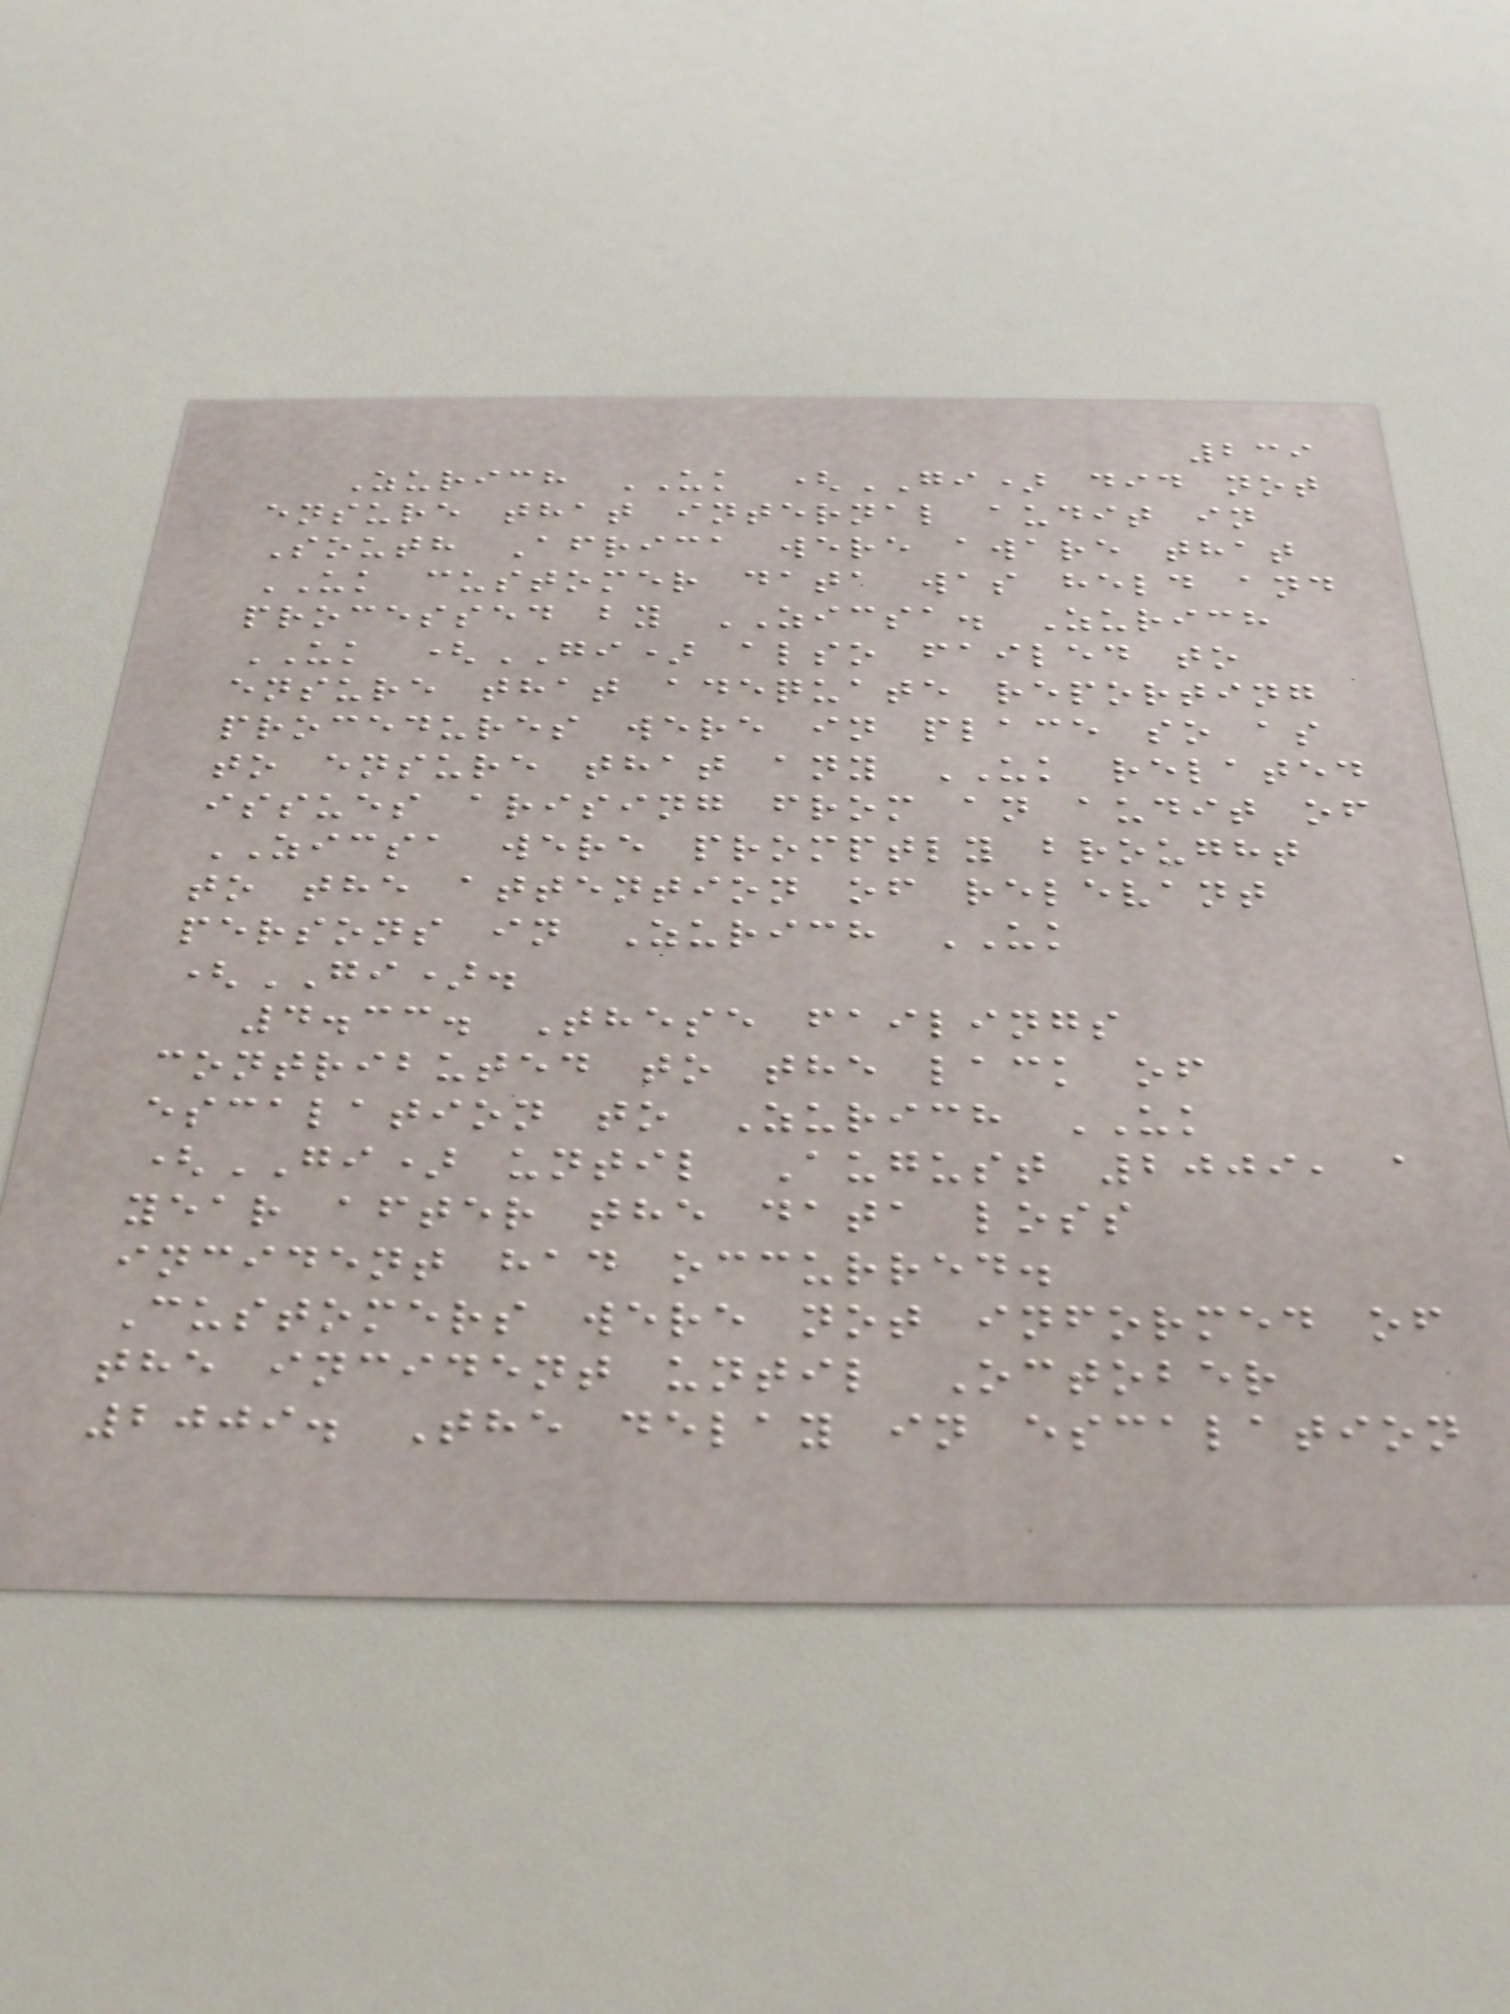239
Zurich UK (GI) did not
ensure that internal audit in
South Africa were aware that
UK customer data was held and
processed by ZICSA. Zurich
UK (GI) also failed to
ensure that adequate reporting
procedures were in place so as
to ensure that any UK related
issues arising from an audit of
ZICSA were promptly brought
to the attention of relevant
persons in Zurich UK
(GI).
4.33. These failings
contributed to the lack of
escalation to Zurich UK
(GI) until August 2009, a
year after the data loss
incident had occurred.
Customers were not informed of
the incident until October
2009. The delay in escalation
